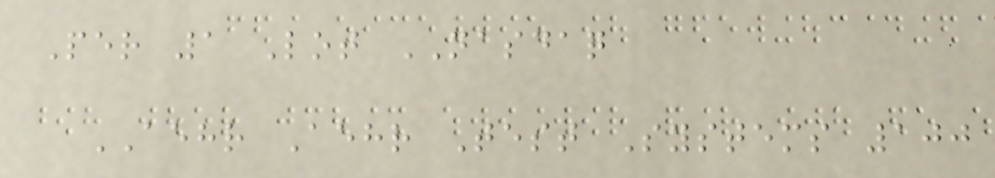Per 1 Lot NASDAQ
AEHR Aehr Test Systems 100
